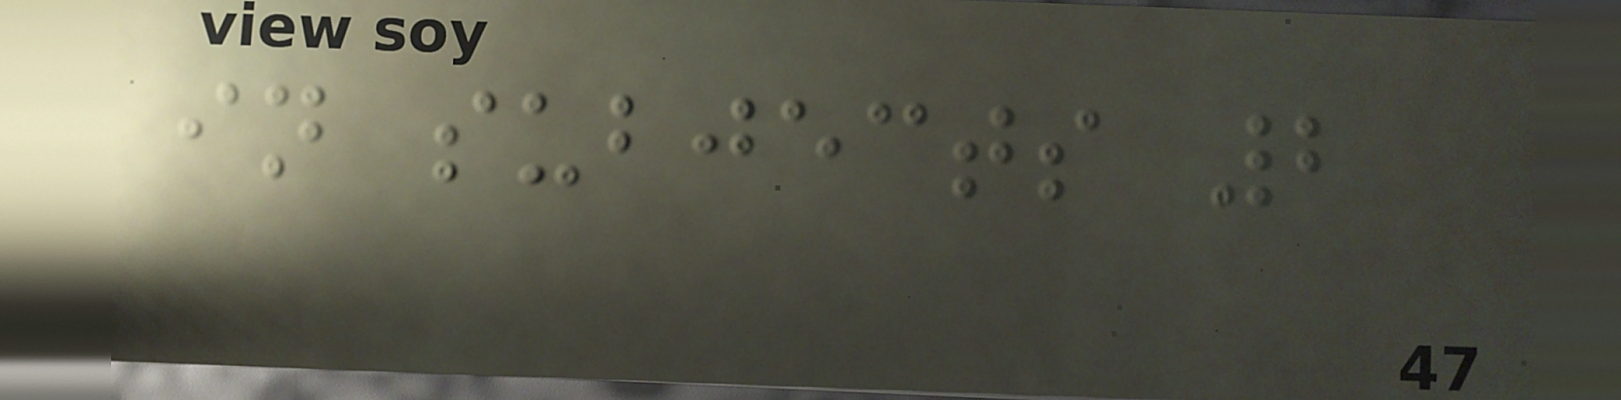in subjects 2
